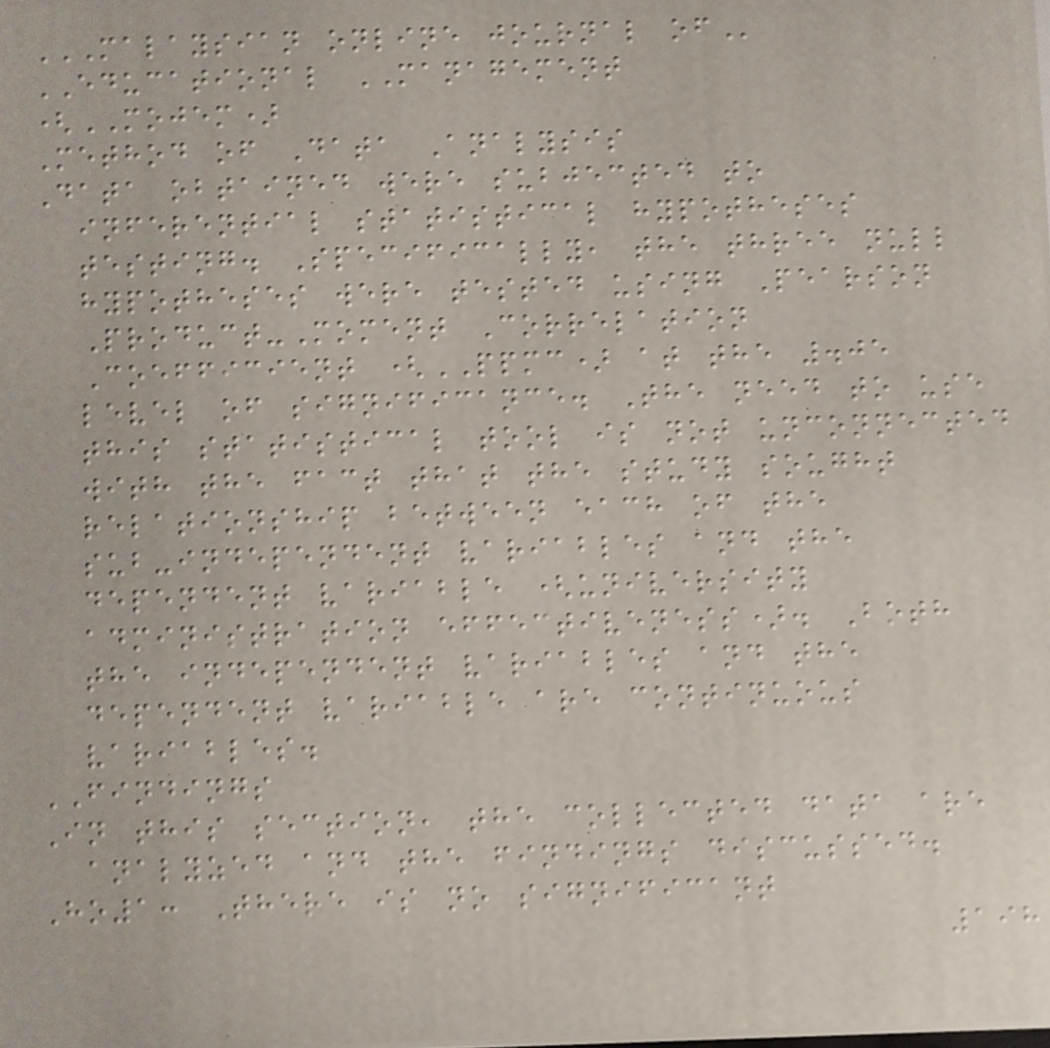MALAYSIAN ONLINE JOURNAL OF
EDUCATIONAL MANAGEMENT
(MOJEM)
Method of Data Analysis
Data obtained were subjected to
inferential statistical hypotheses
testing. Specifically, the three null
hypotheses were tested using Pearson
Product-Moment Correlation
Coefficient (PPMC) at the .05
level of significance. The need to use
this statistical tool is not unconnected
with the fact that the study sought
relationship between each of the
sub-independent variables and the
dependent variable (university
administration effectiveness). Both
the independent variables and the
dependent variable are continuous
variables.
FINDINGS
In this section, the collected data are
analyzed and the findings discussed.
Ho1: There is no significant
198
